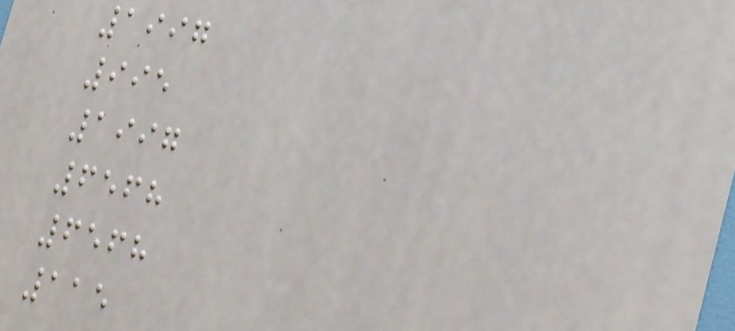1997
995
1997
6568
6568
115
